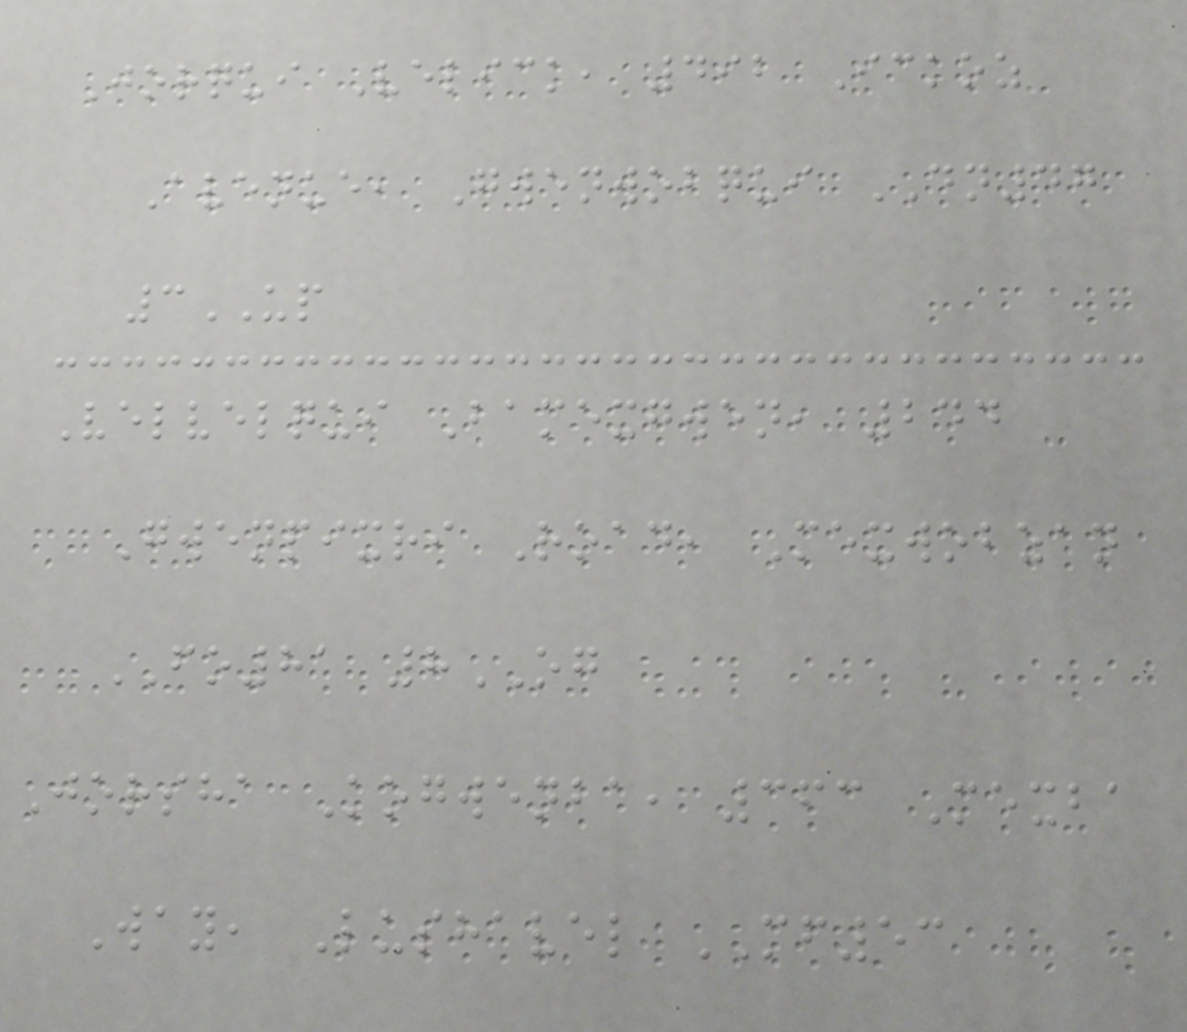Jorqui Velick, 492 Ickoz
Avenue, Gwenwobqui DN47
3UP
Velvelqui Bamexgwen, 244
Gwenpixri Road, Mexwobzan
FO81 8OG
Jorsha Kogwenba, 363 Mexba
Way, Lushavel MF53
